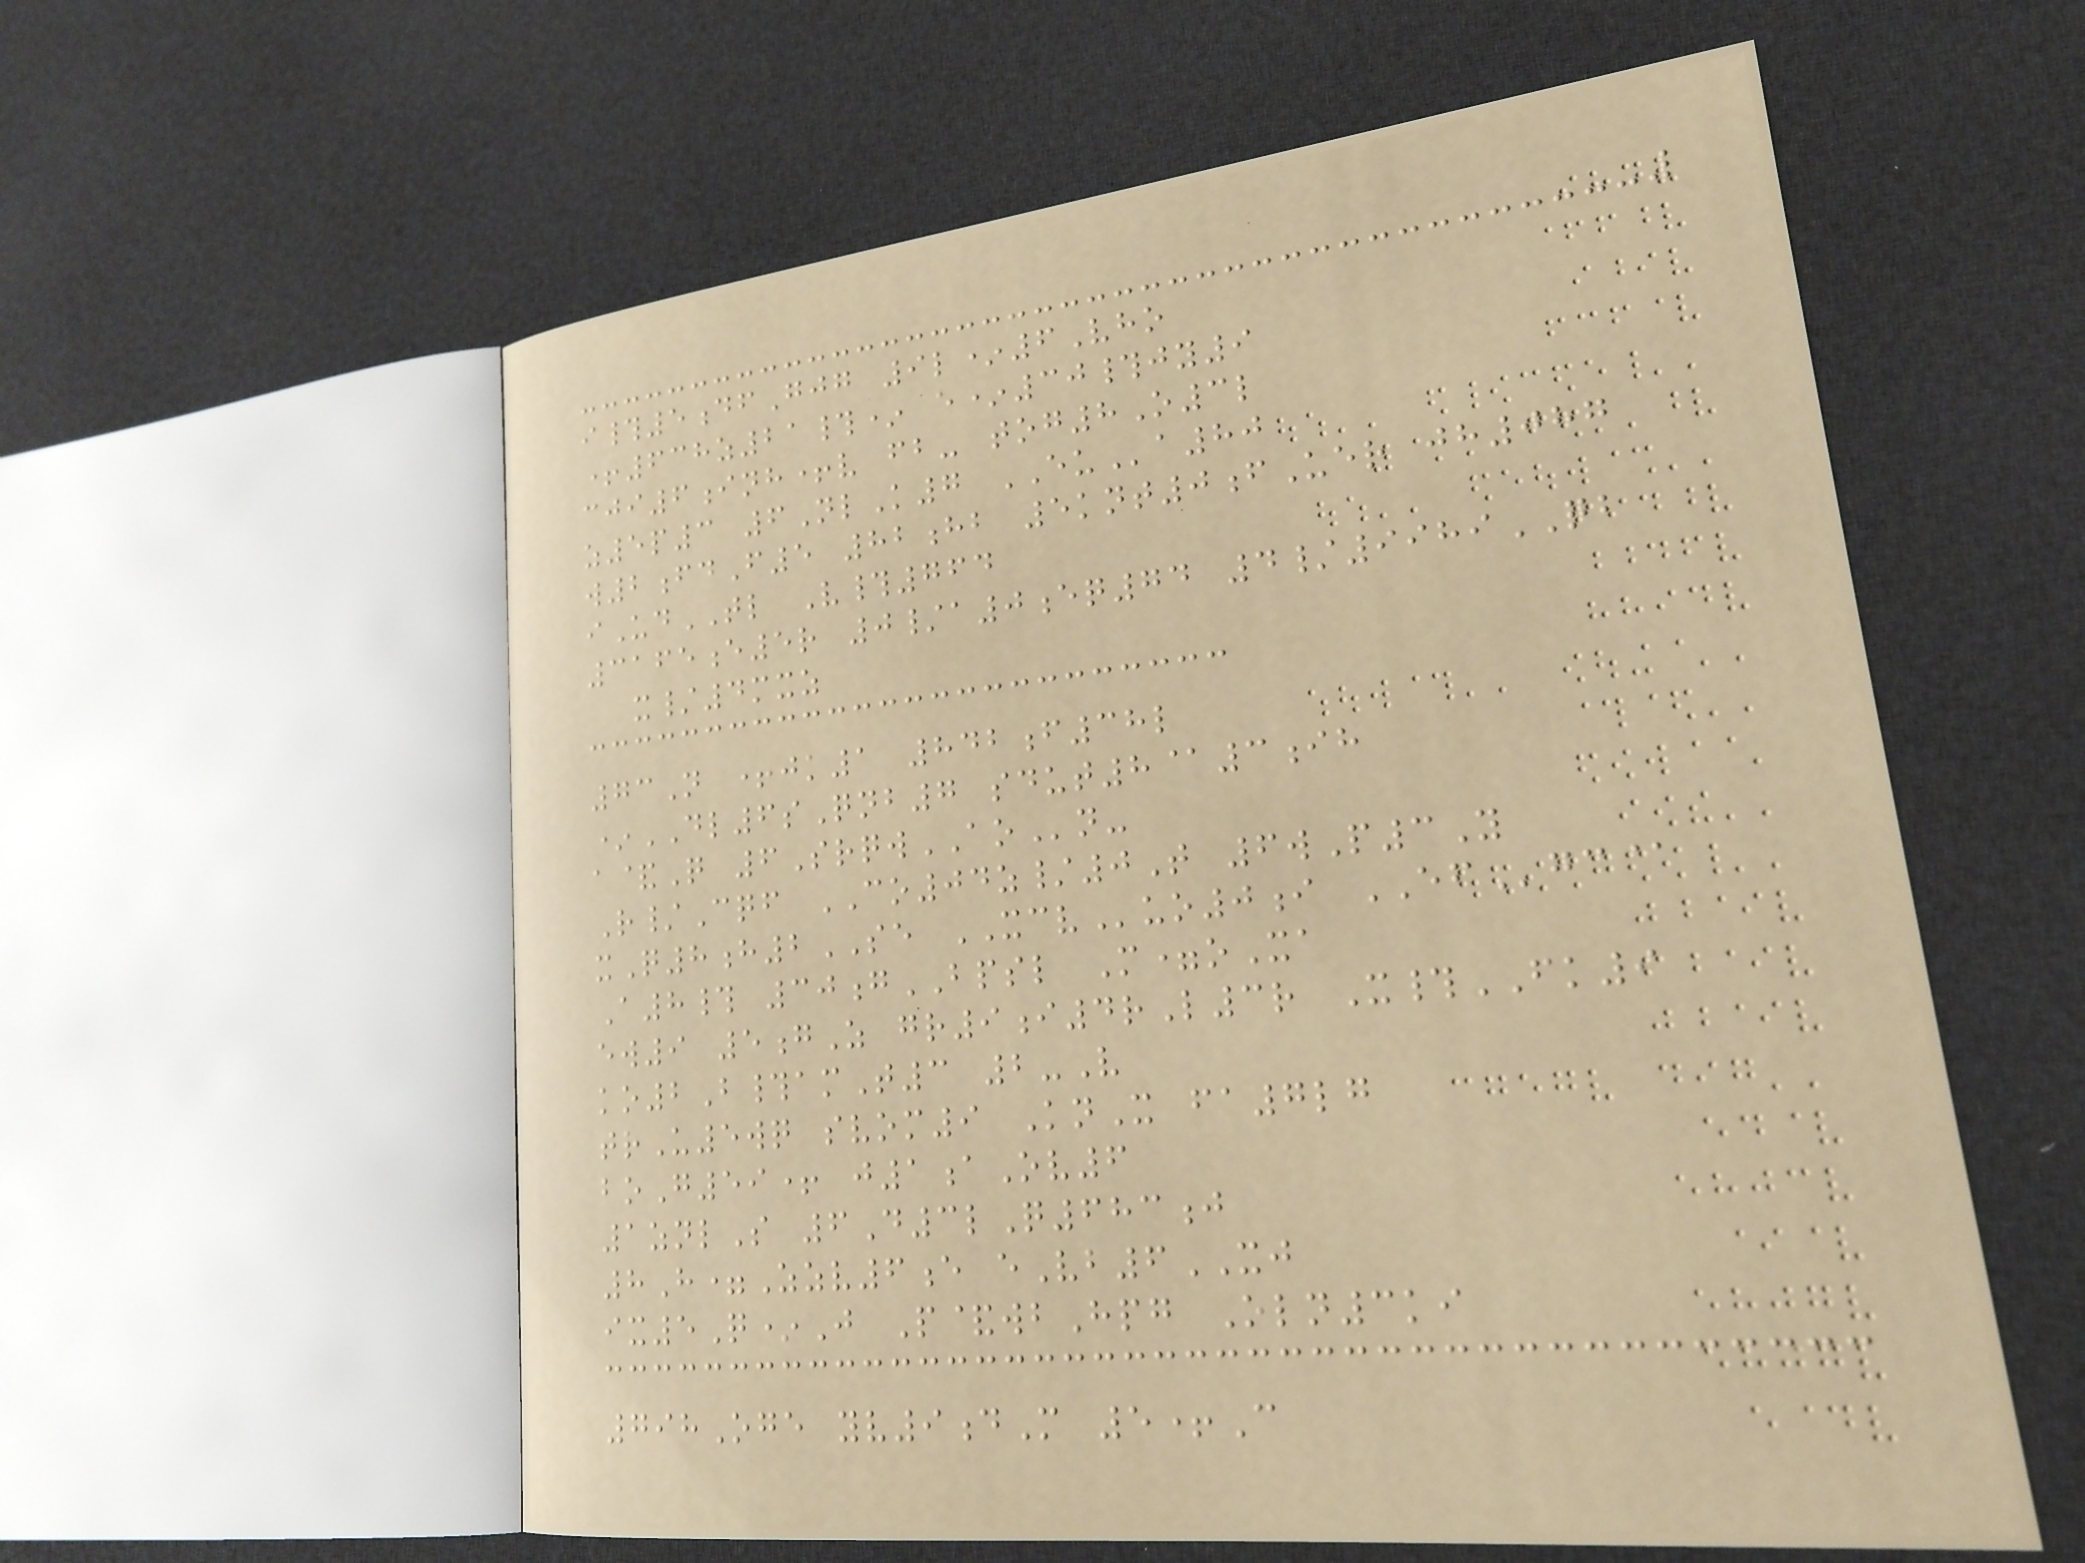i#5dfGjg 9l*6Vho
+638z21#* e*30#jy9
cji6inh+v fb- tog8O3l
z5p3 6NlK7 EUa80
w2fdF5 82hb 5knt0fUer jh087
iUdTL V#764
3165e5r 0/a0eq74 4/9989QB
x/4mxz
73N +jk1 842f38l
*DL6sQnb7 sdut8@3ih
a&Q 6SrqwAOn-
R/Cqf CO04z/0T 6wP3Y
xQ8h2SE XCVuo0i EFgc@
A8# 30gBPSL M=oXa
ew9 5gZ gr9i4rL3r X#FK9
ko2B#amT3 2-V
trU5wq svom9 KnX fa7lg
boG59+ j1aOv6
1znlS 6D3lQ683j
8H=Zzv6e eVb6XJ
ix5Q*J P&wbHpg Oln3ki
798Oge yv9dM 5+C
